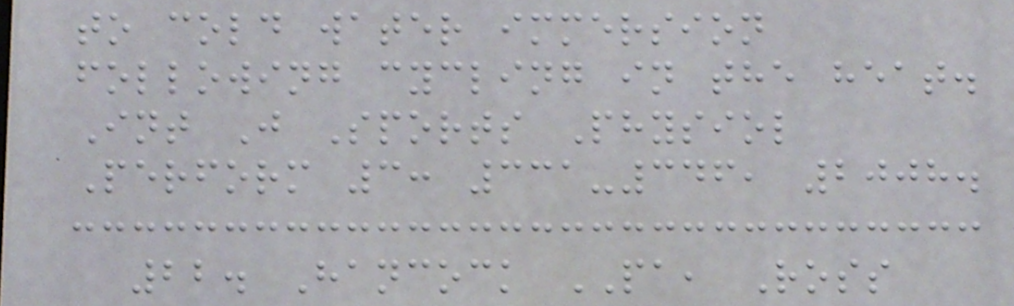to cold water immersion
following cycling in the heat.
Int J Sports Physiol
Perform 3: 331-346, 2008.
22. Hancock PA, Ross
